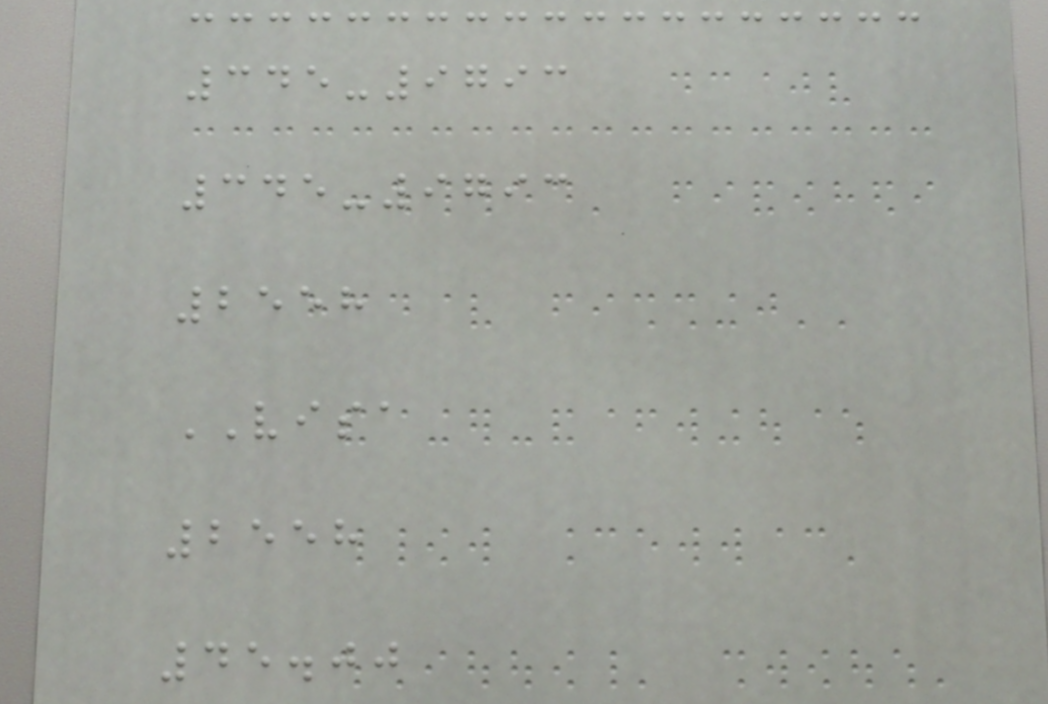345-9793
345-9793
2558
VISA
2558
45.00
